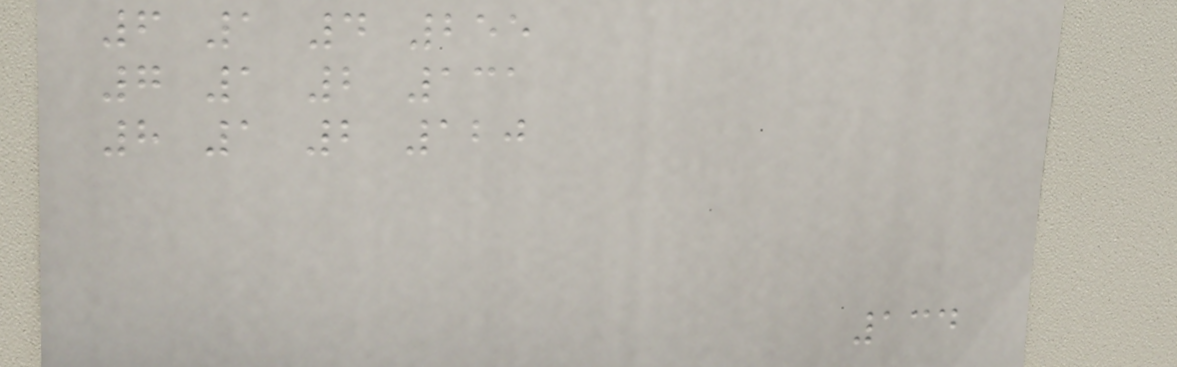6 1 4 255
7 1 2 131
8 1 2 120
134
